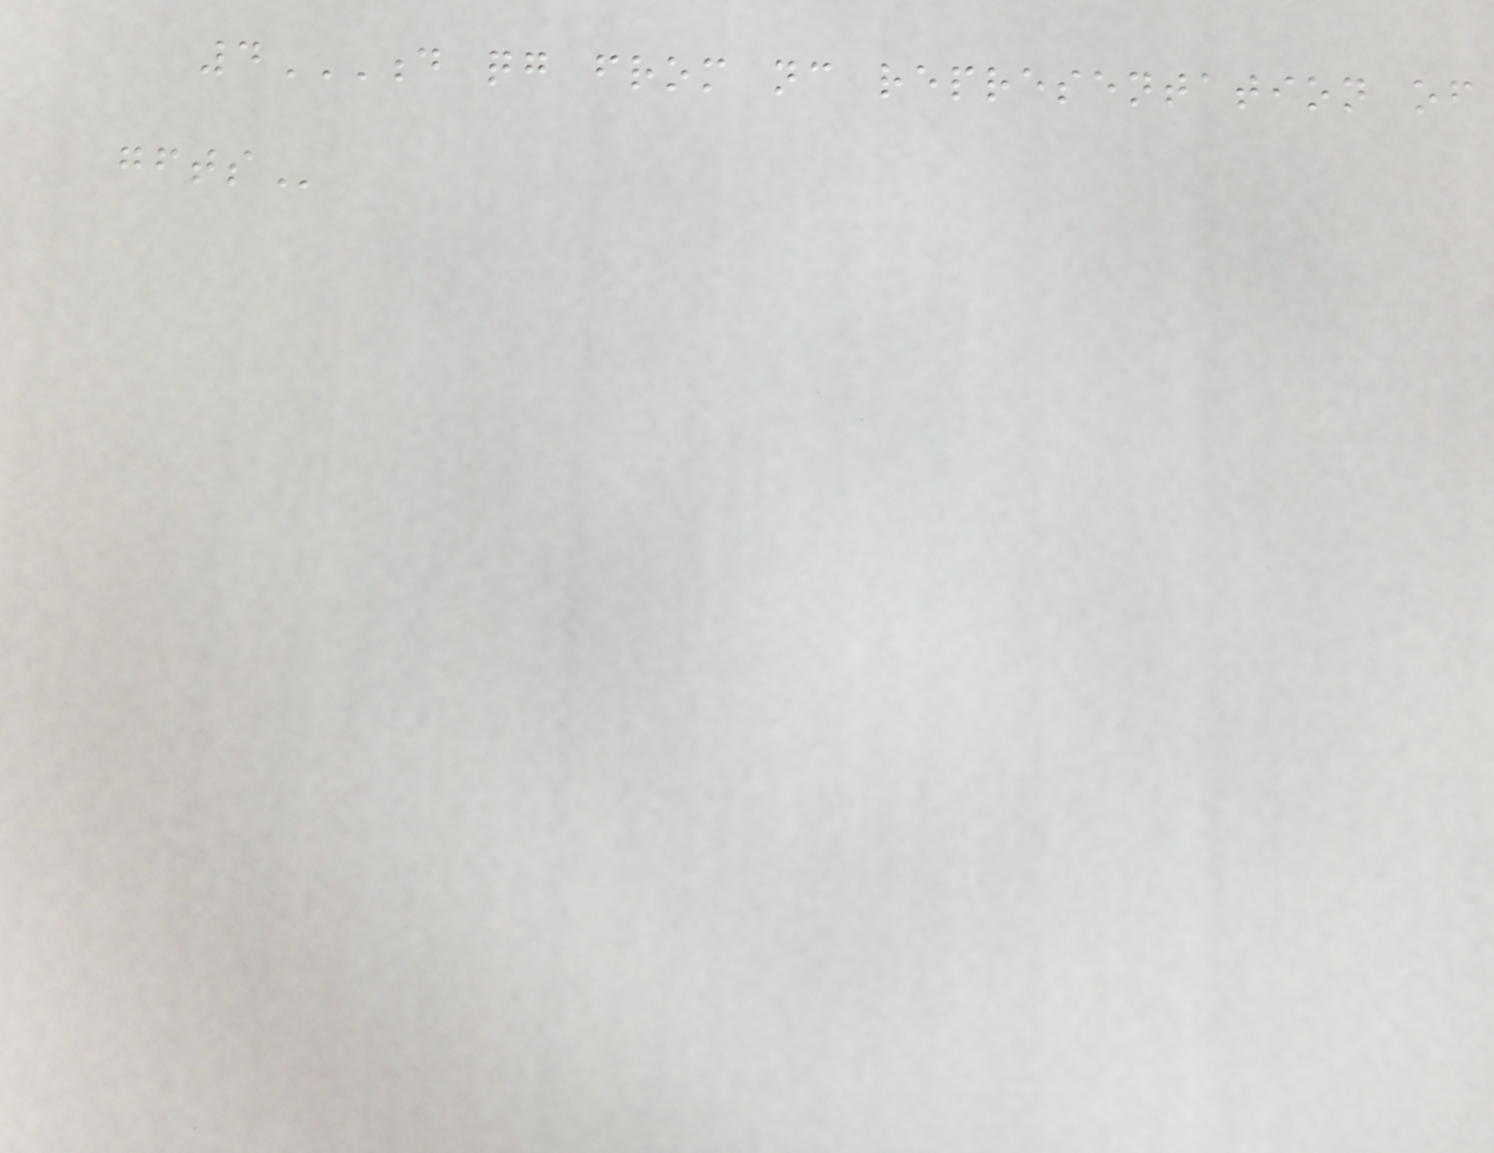4D QG FROM NC REPRESENTATION OF
GFTS
